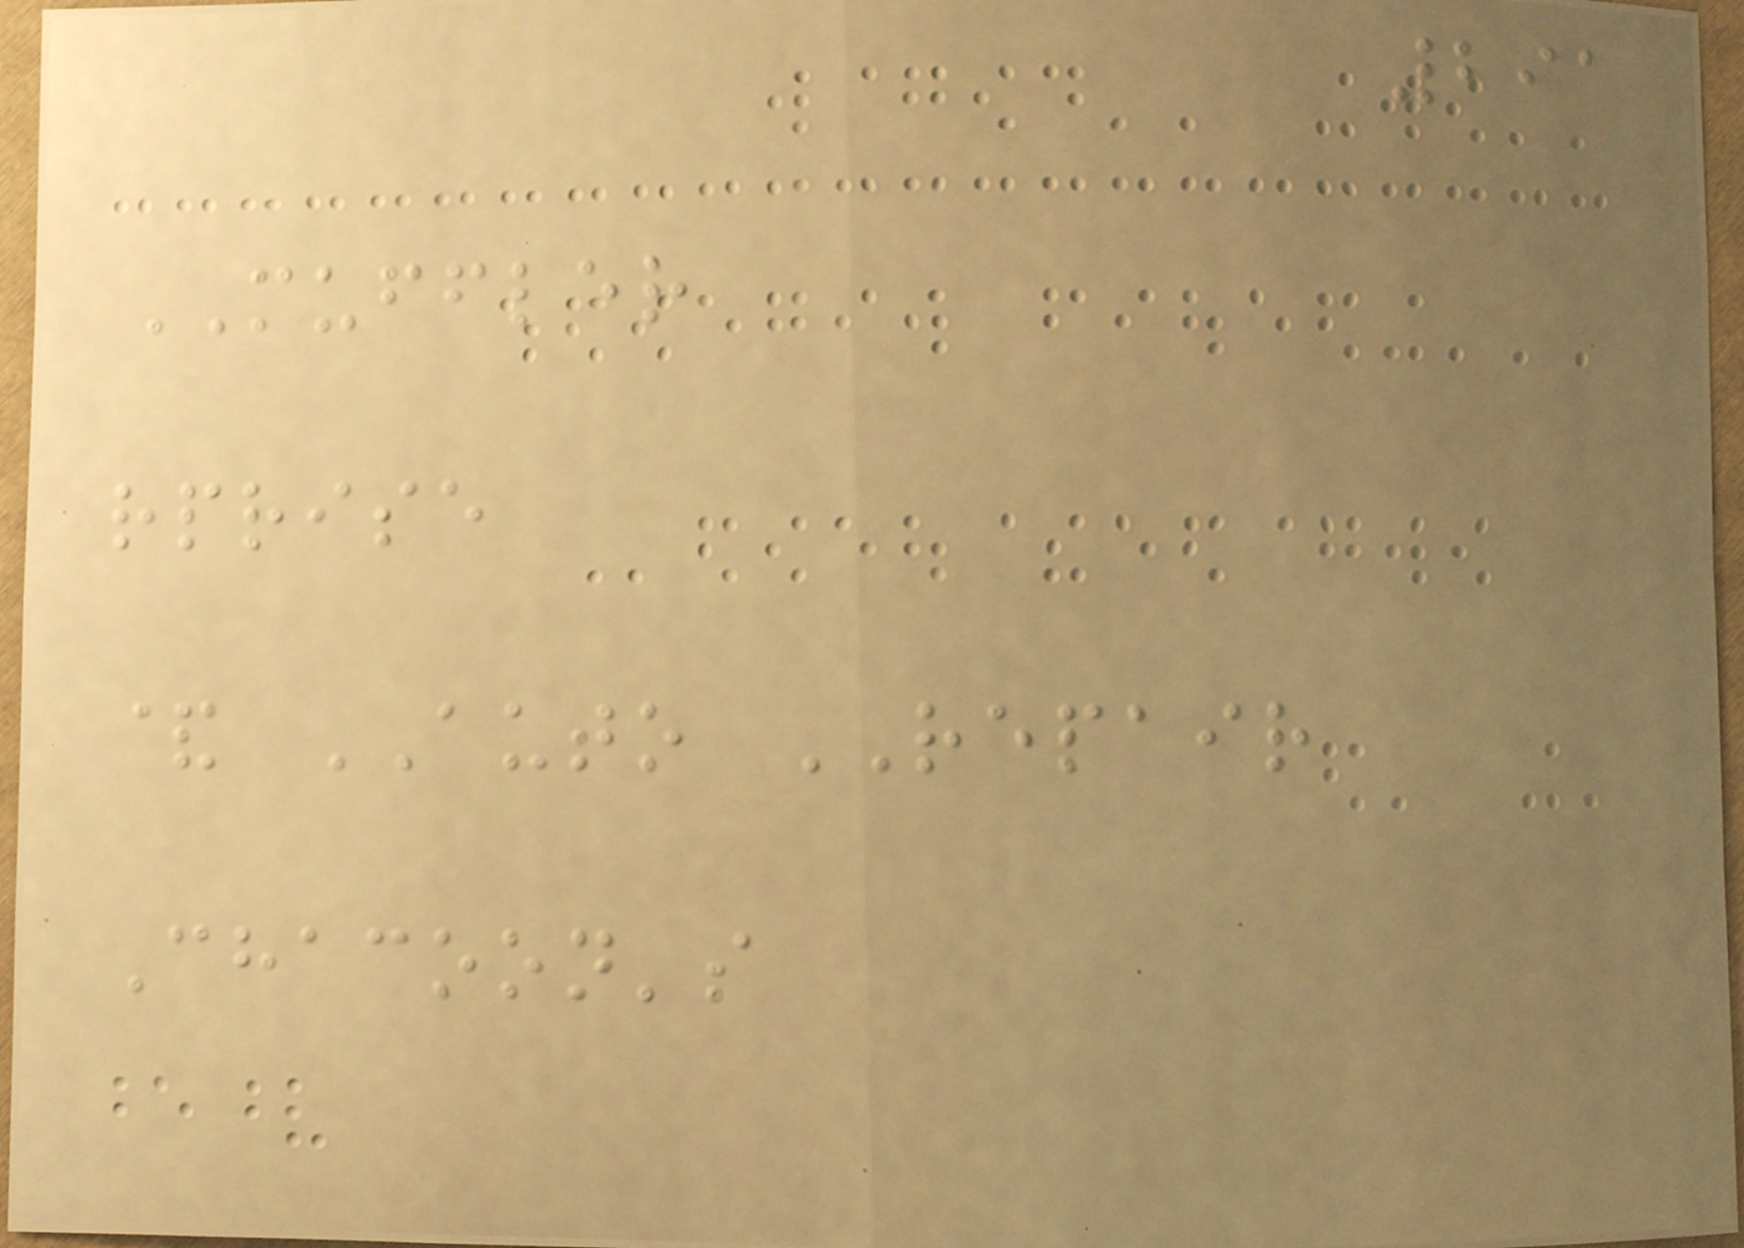291
MUFFLER
rprise
& AUTO REPAIR
Chacoon's
